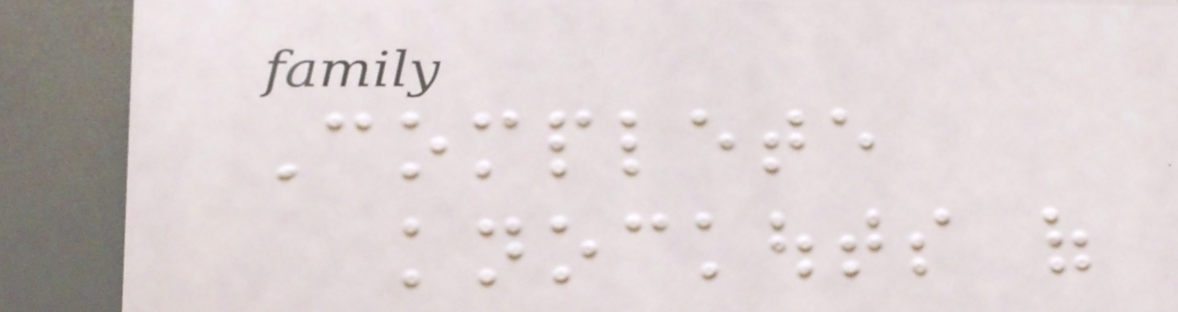Complete
knockouts of
